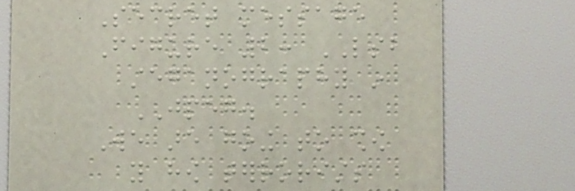Secret message
Figure 2: LSB
steganography in
JPEG.
We are going to show
you how terrorists
